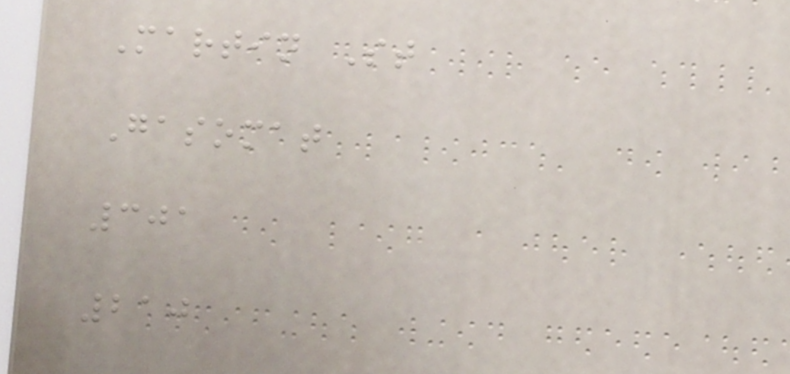Martin St
Gasomat
301
210
